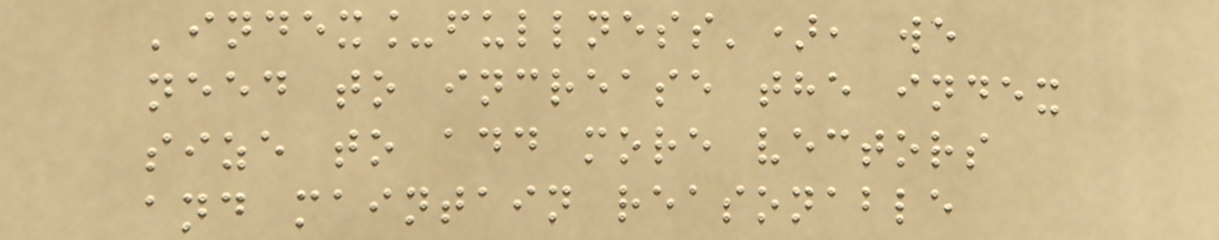'index_fullness'), we
need to increase the index
size to add more vectors
and maintain reasonable
